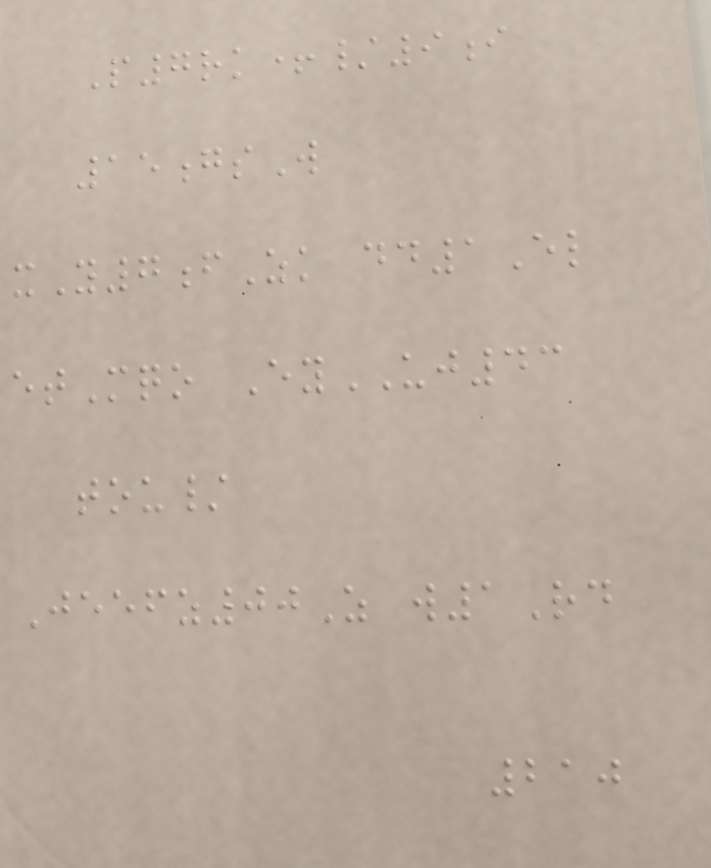P7rk+/9i
15gsW
xY7fZk dd1El
etMqo EyUJ43
tou/
Jeefz00Z w1Rd
210
